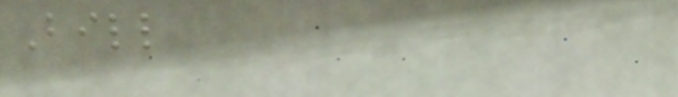Bill
